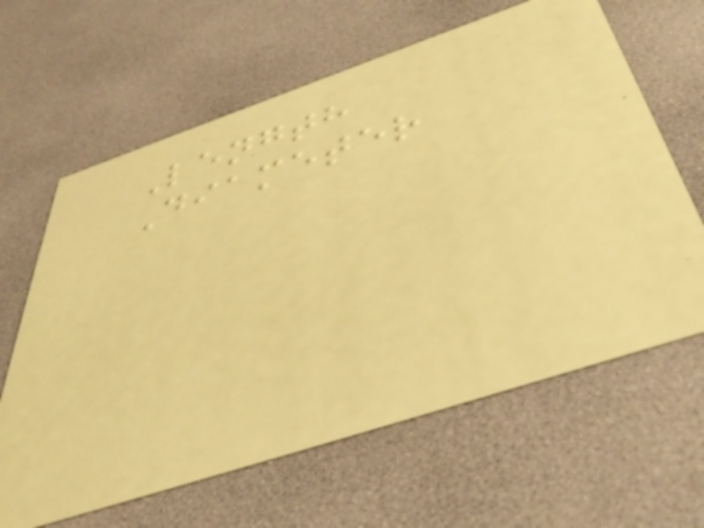Length
Diameter
